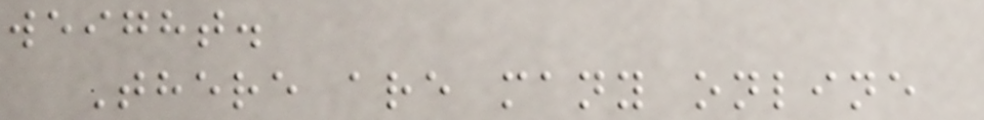weight.
There are many online
